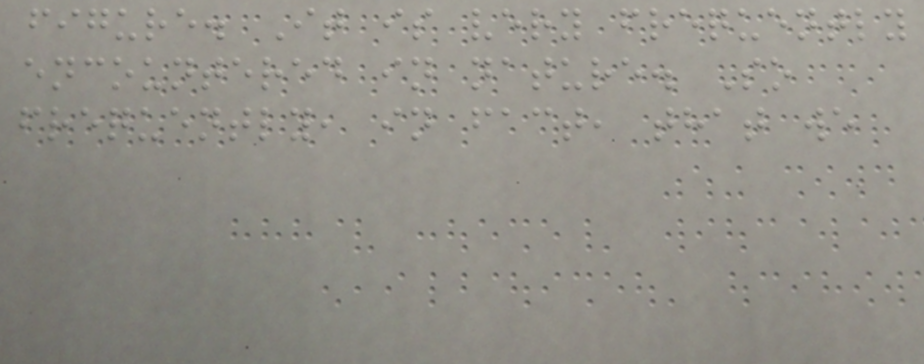figure. It is very frequently
encountered in nature. So
frequently, in fact, that we
